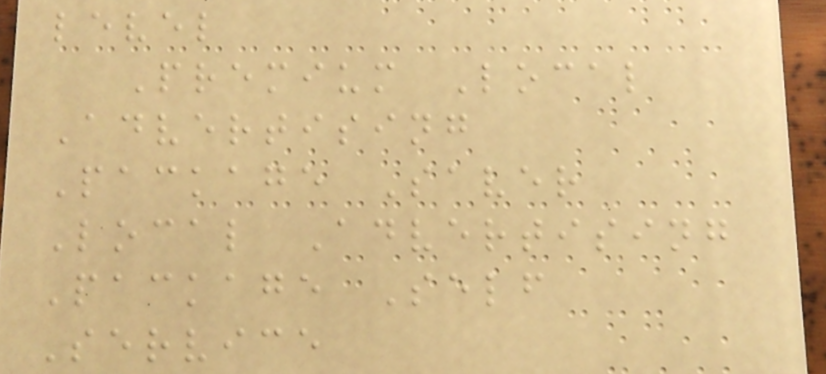level
Premium Local
Advertising
Package Saver
Local Advertising
Package Self
Service
